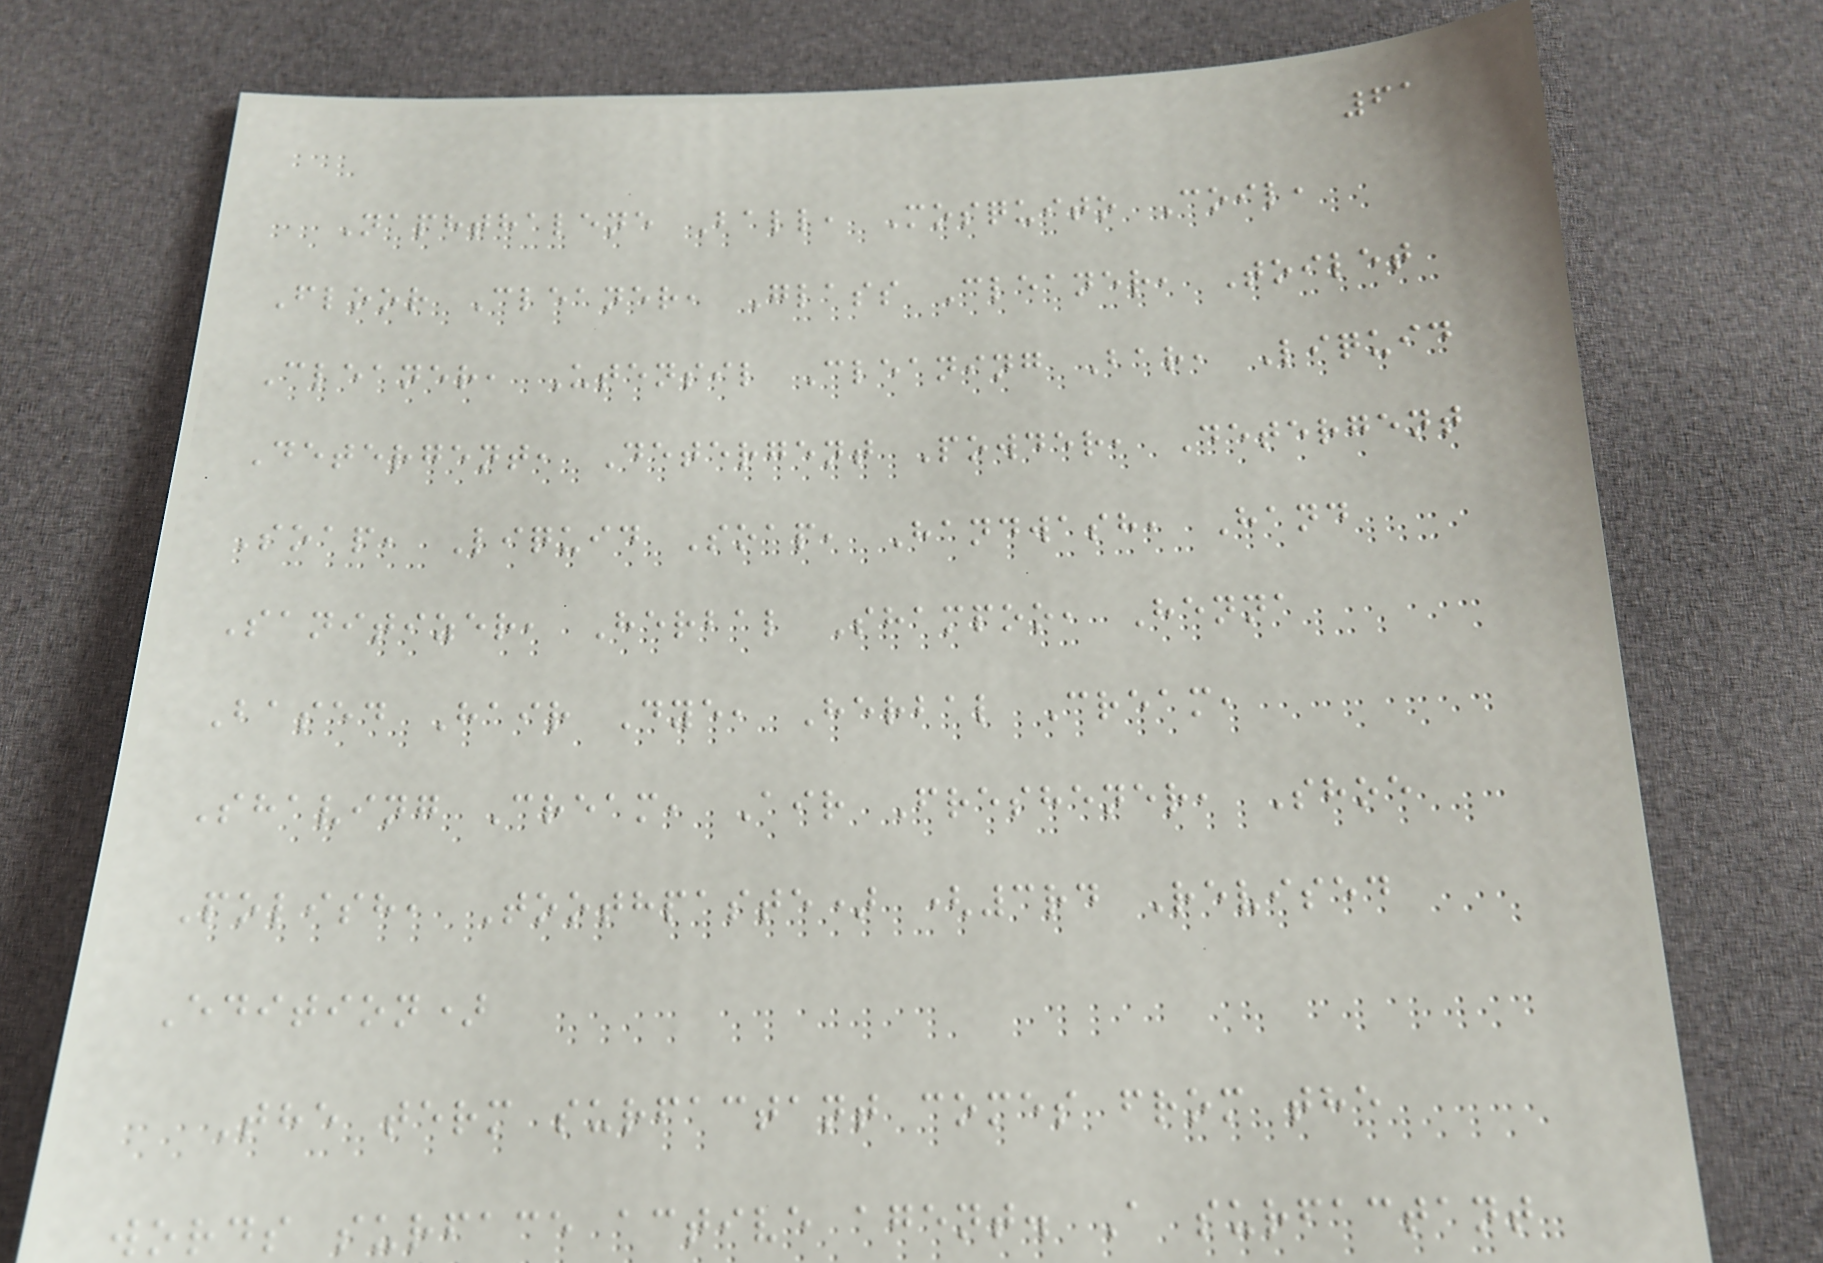61
Naphthalene Ball, Mosquito Coil,
Floor Cleaner, Glass Cleaner, Toilet
Cleaner, Utensil Cleaning Bar, Liquid
Detergent, Detergent Powder, Detergent
Soap, Liquid Soap, Handwash, Hand
Sanitizer, Herbal Shampoo, Henna
Based Hair Dye, Herbal Cream,
Shaving Cream, Air Freshener, Shoe
Polish, Toothpaste) (3rd Revised
Edition)
The term surfactant comes from the
words surface active agent. A surfactant
